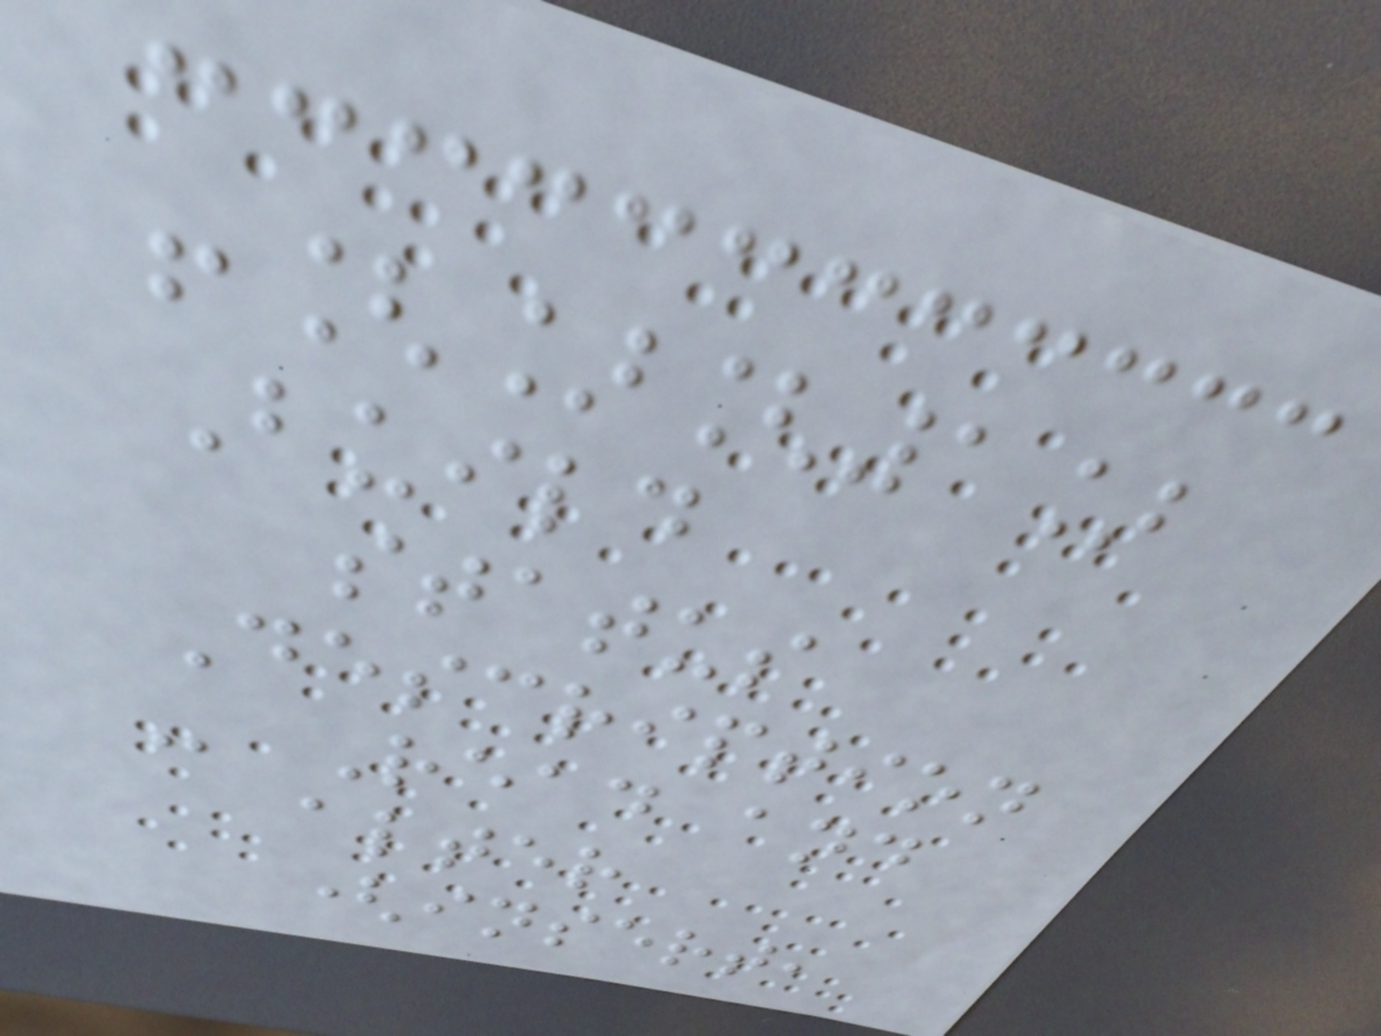![][1]
Build
status
Description
- Read and
alter
(insert,
